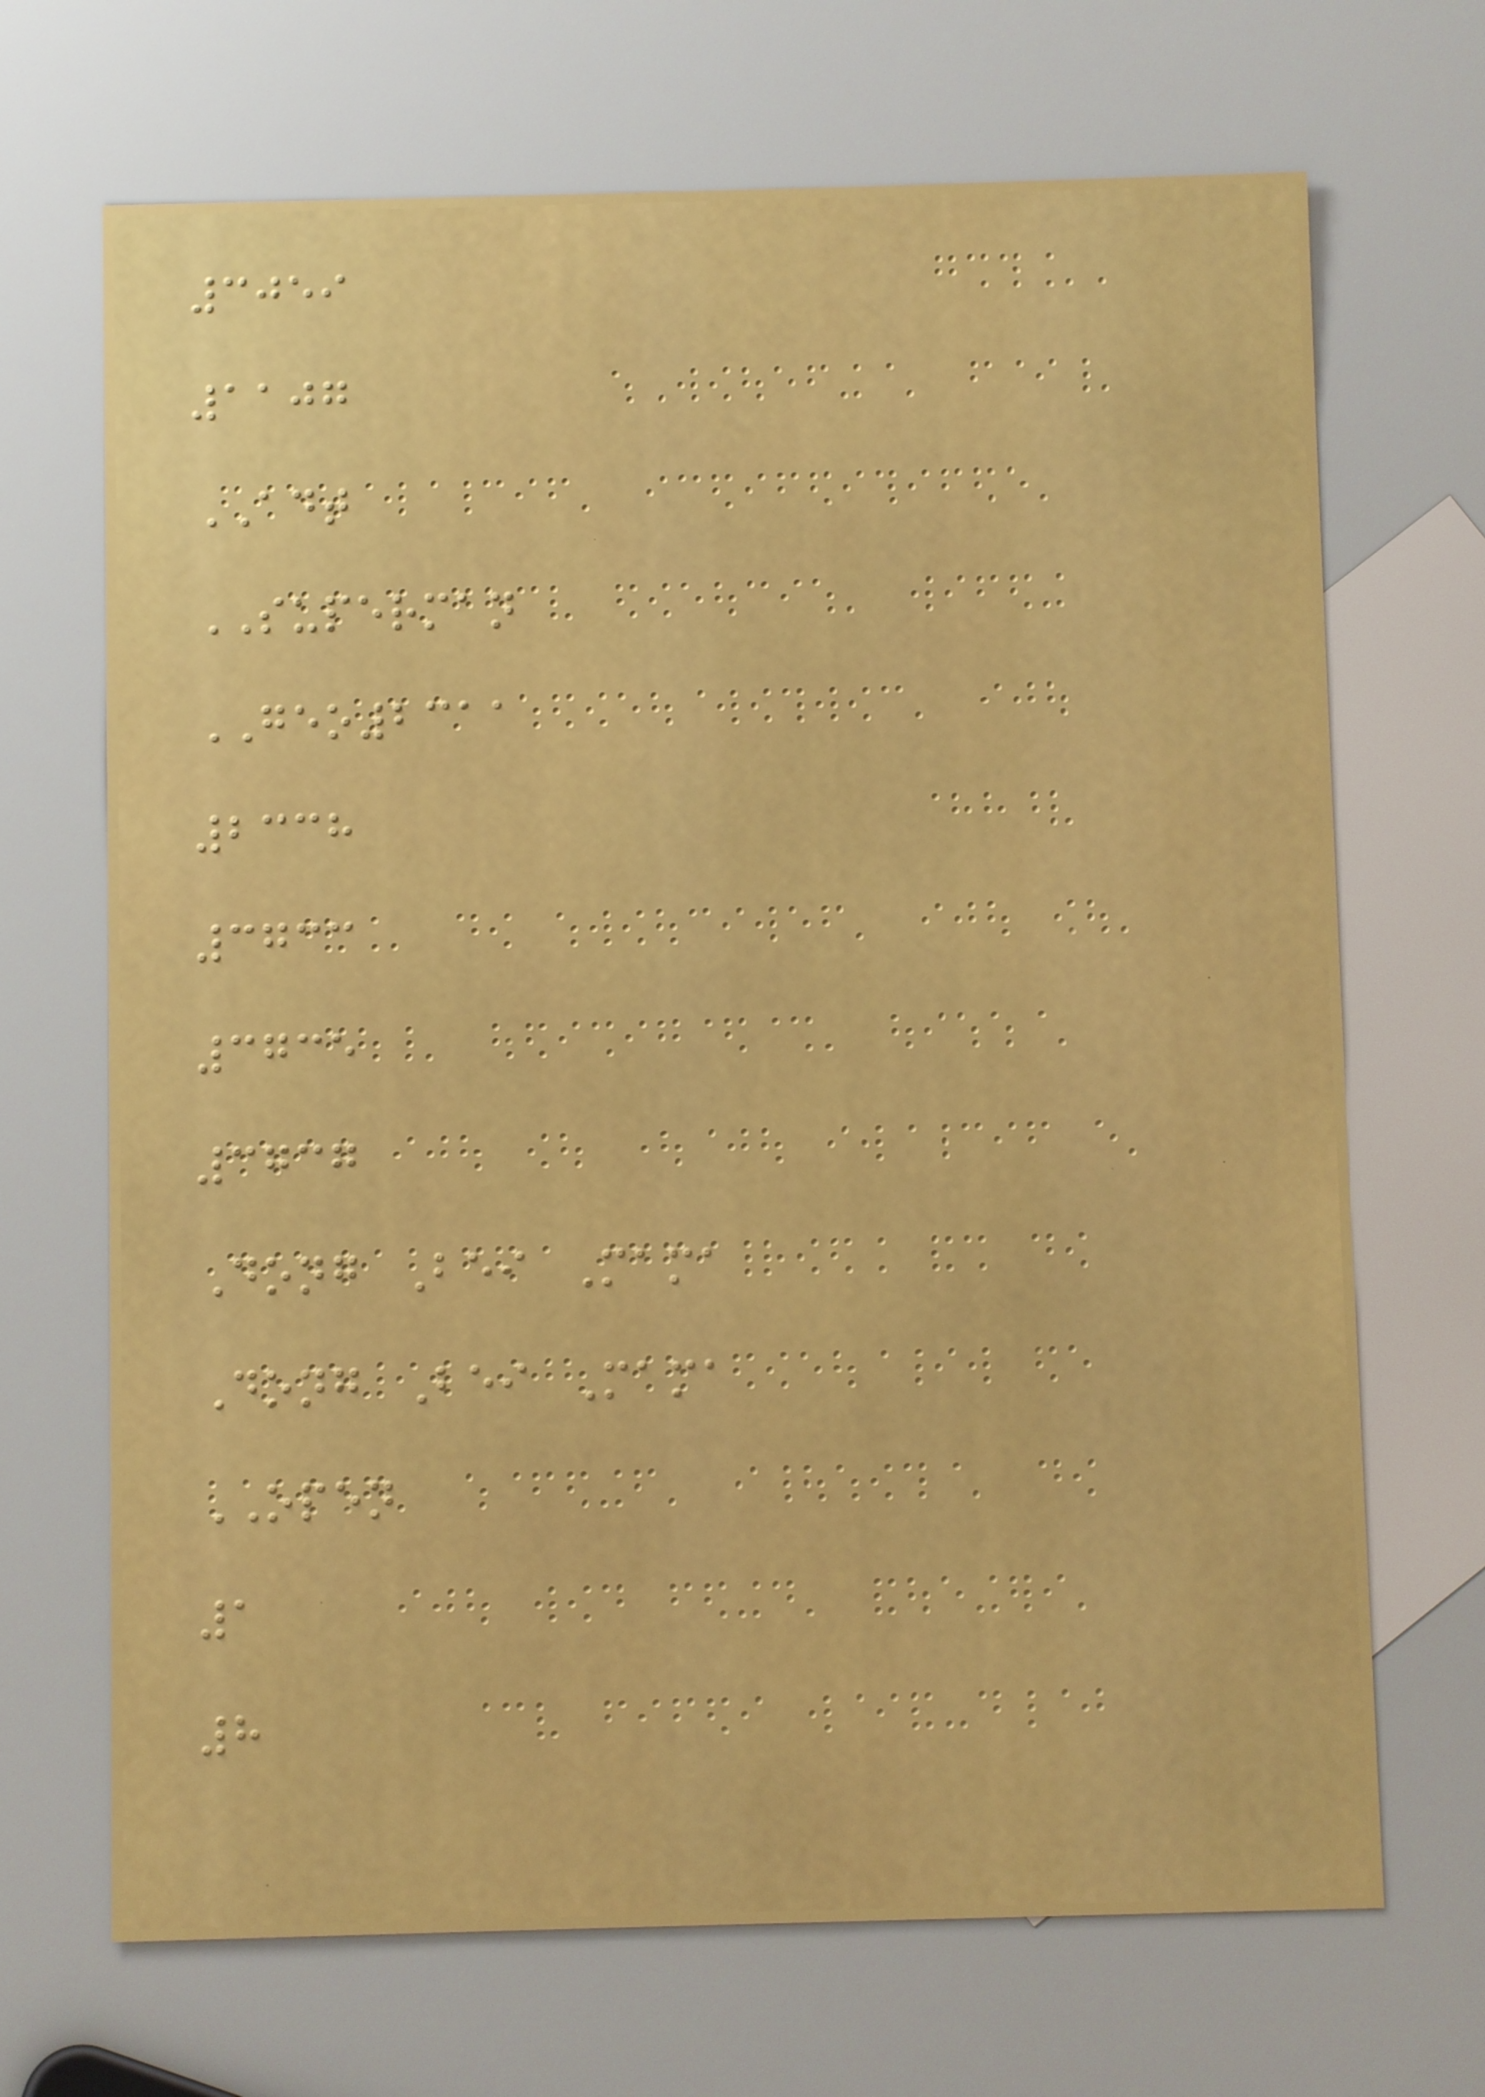3059
1107
ADT
SUPERMAN
GEO2311
2338
3733
3735
3737
Dong Bei Mama
Dong Bei Mama
OPEN
1
8
